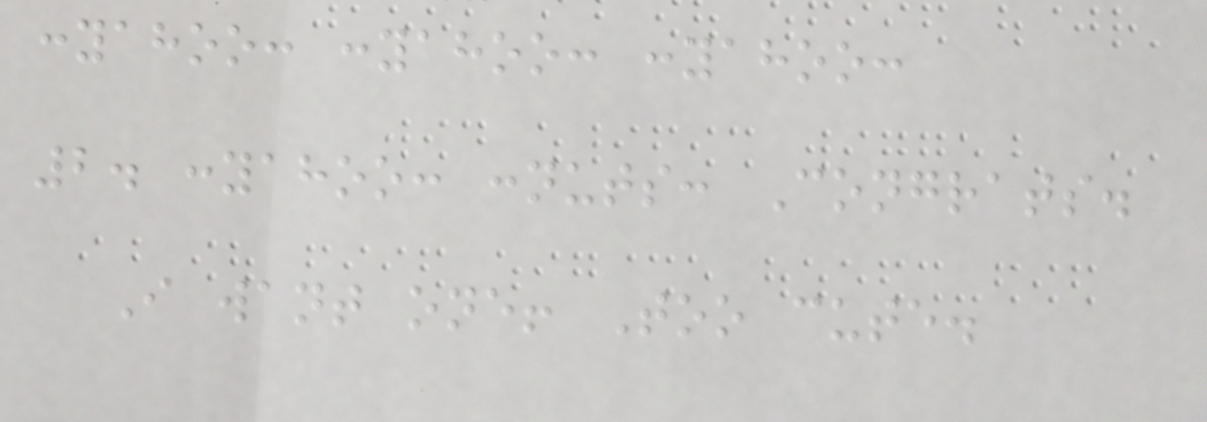:yahoo: :yahoo: :yahoo:
2. :yahoo: :nuts: Congrats.
I want one! Too cute.
